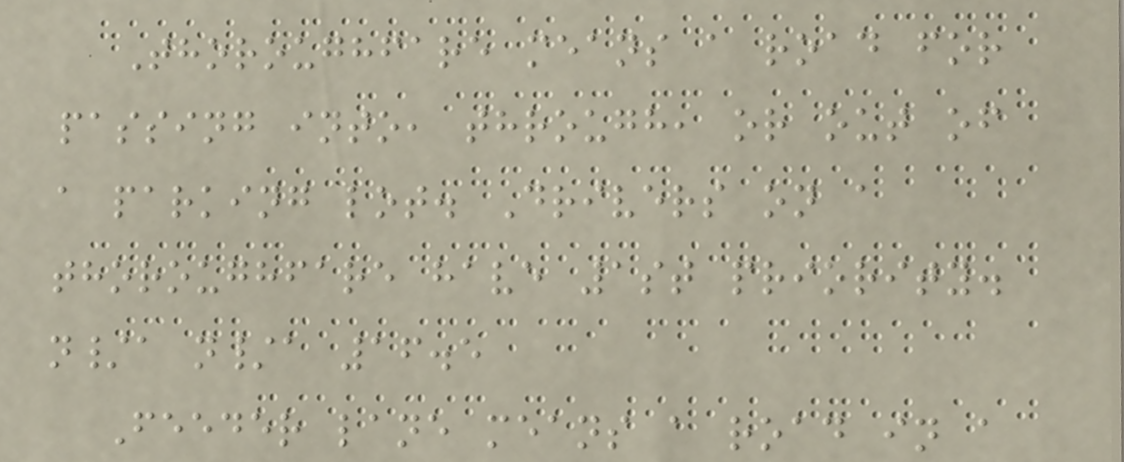Thoroughfare means a road for
passing into, through, or out of
a parking lot. Drivers on a
thoroughfare have 1st priority.
n/a n/a 16.5
Feeder lane means a road in a
